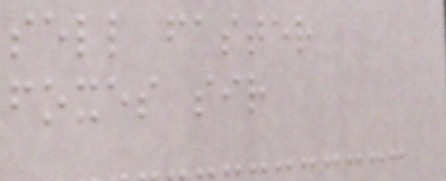sell faster
foxes sir
